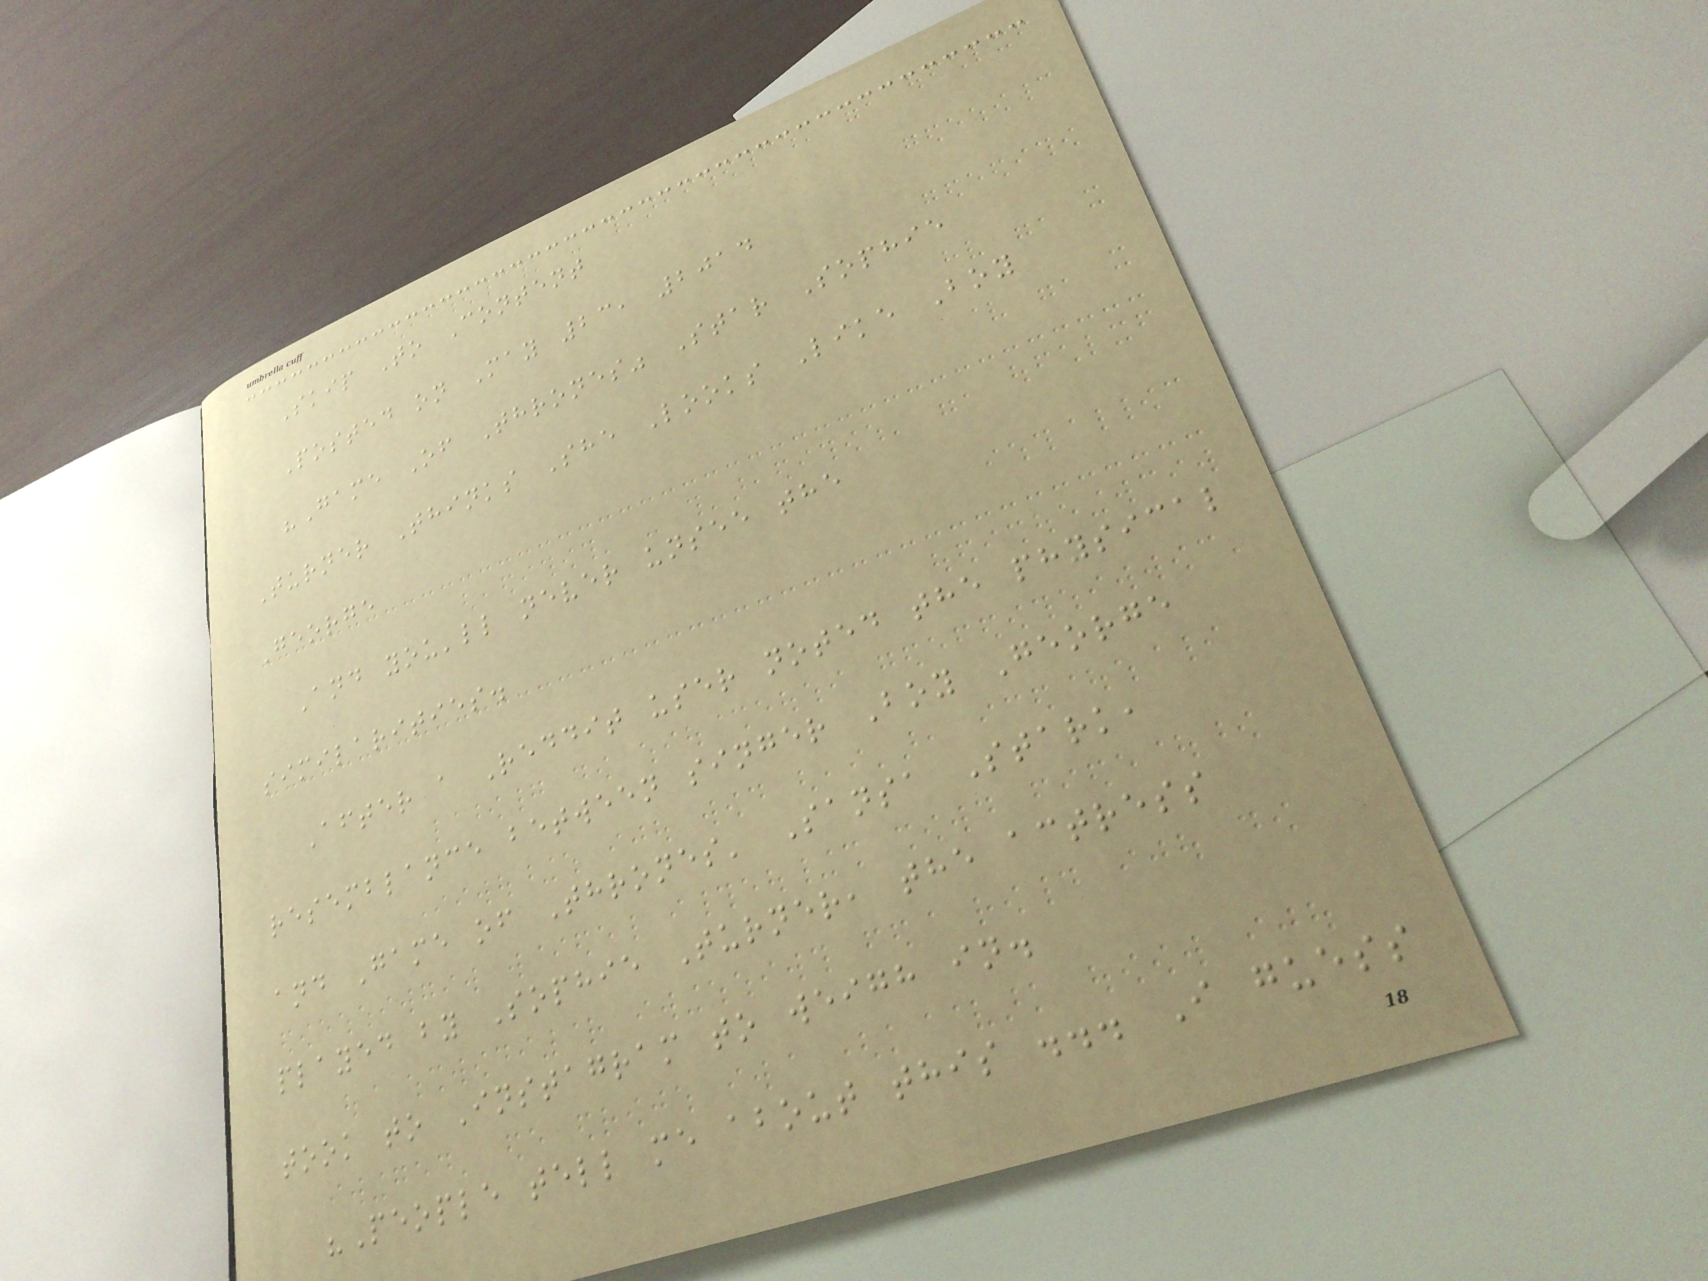Skip To Content
Posted on May 23, 2014
"Game Of Thrones" Star Sophie
Turner Thinks She Looks Like Boy
George
And you'll never unsee the
similarities.
After a Reddit user noted the physical
resemblance between singer Boy George
and Game of Thrones' Sansa Stark,
played by Sophie Turner, the actress
took to Instagram to weigh in.
"People tell me about this ... I guess
